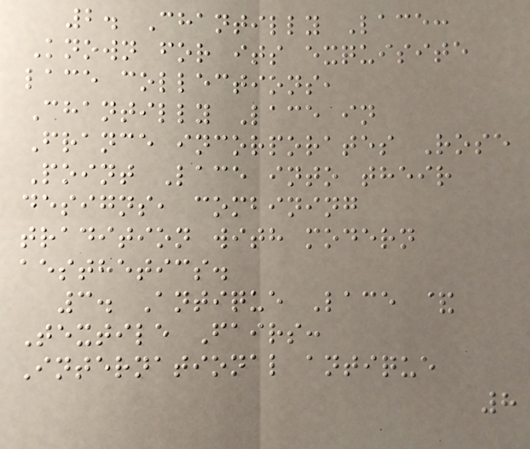2. Chantilly Lace:
Known for its exquisite
lace collections,
Chantilly Lace in
France incorporates Rose
Point Lace into their
designs, combining
tradition with modern
aesthetics.
3. Antique Lace &
Textile Fairs:
International antique
8
